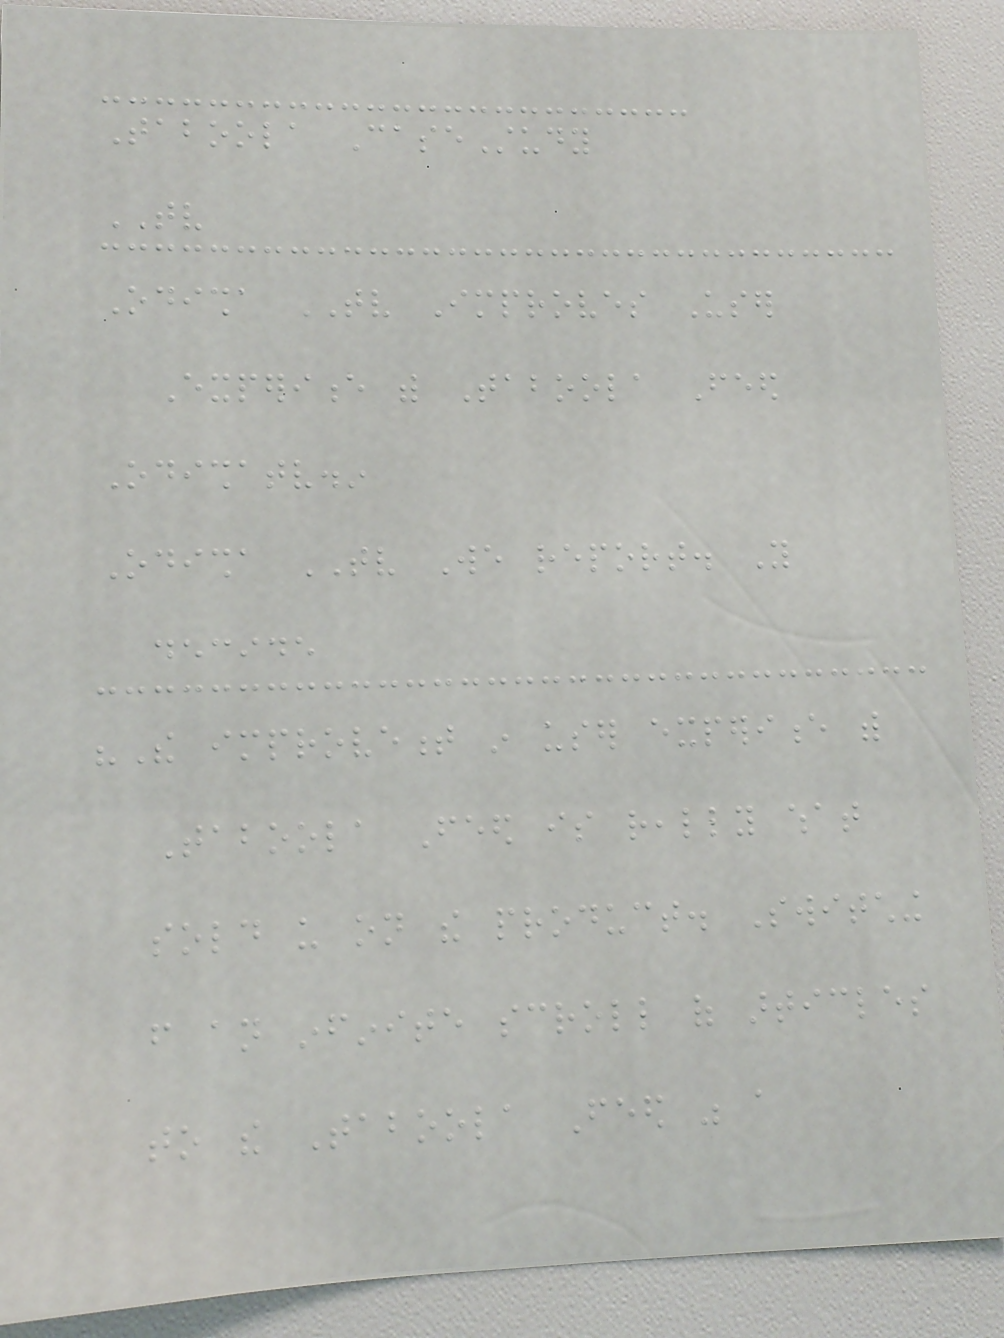Taboola CaseStudy
TV
Odisha TV Improves User
Experience with Taboola Feed
Odishatv.in
Odisha TV We report. You
decide
"The improvement in user experience with
Taboola Feed is really what
sold us on the product. Switching
from an infinite scroll of articles
to the Taboola Feed was a
